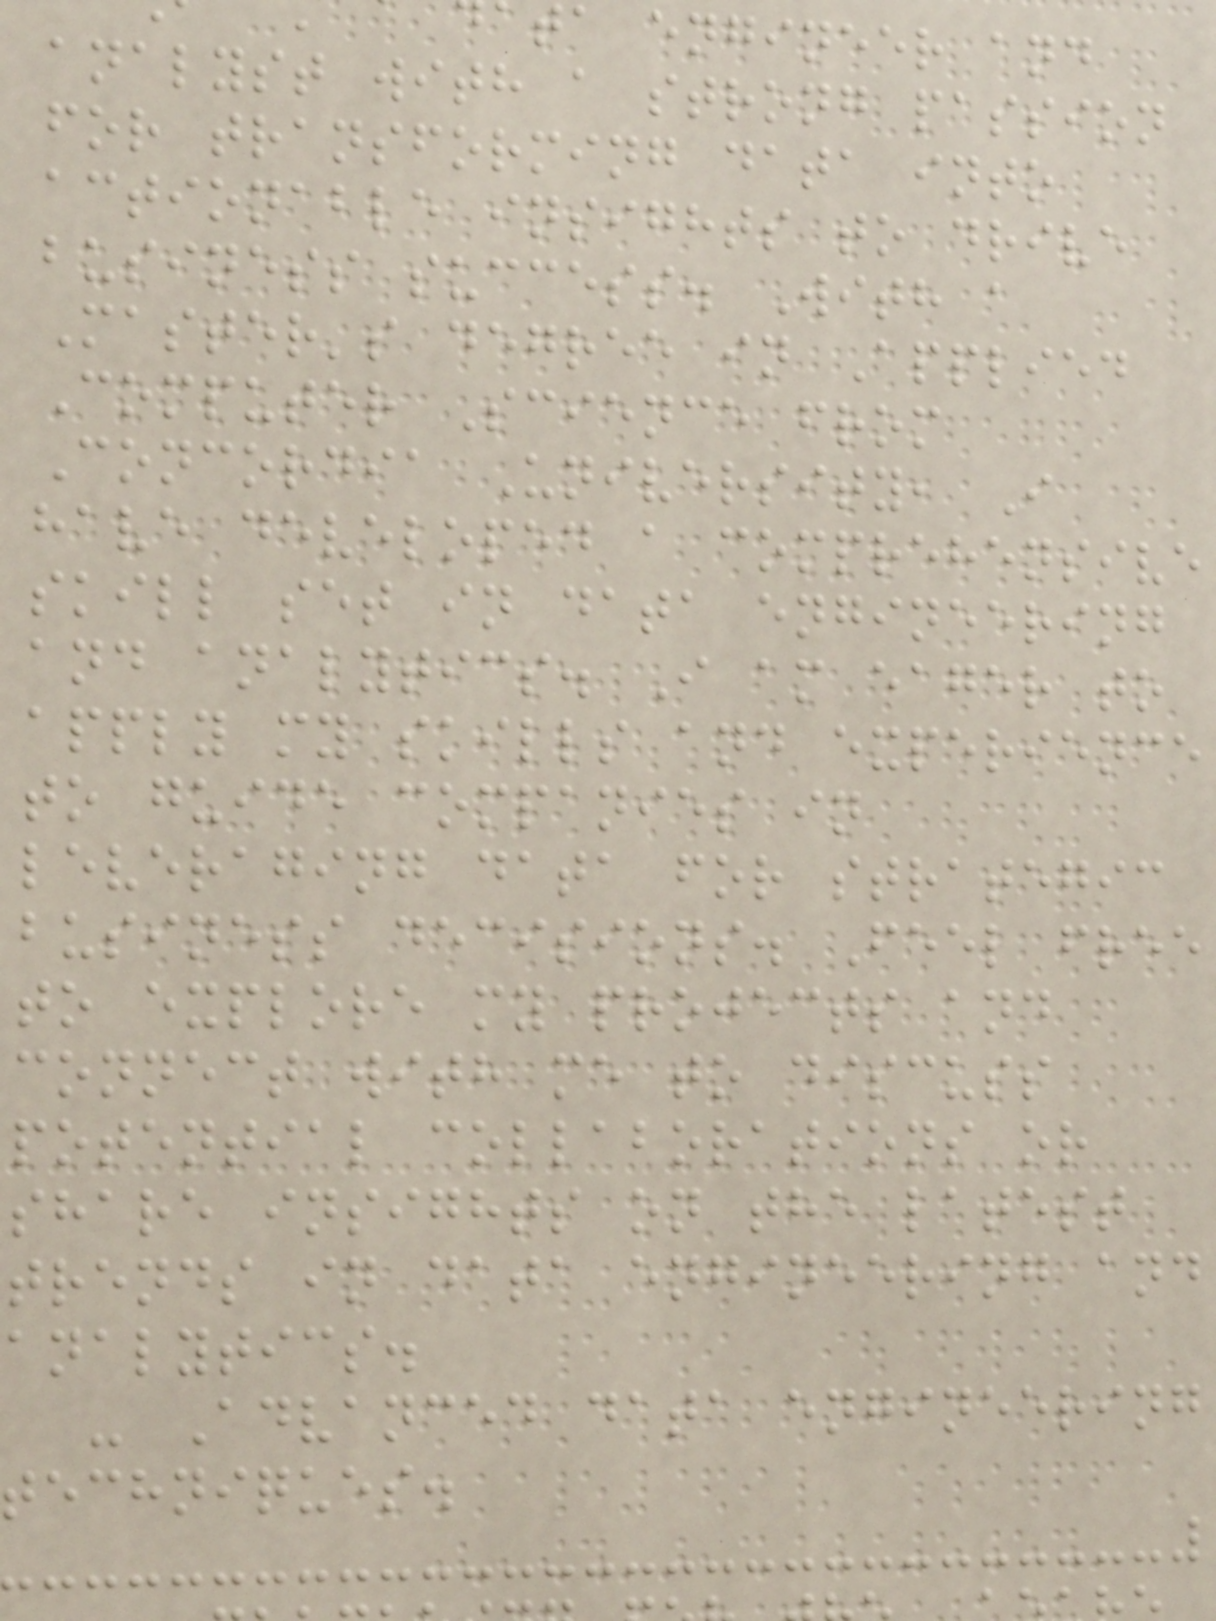ta engineer and
analyst with a strong passion
for transforming data into
actionable insights to drive
business success. With a
Master's degree in Applied
Computer Science from
Concordia University, I
have developed a comprehensive
skill set in data engineering
and analytics. I am eager to
apply my skills and experience
to guide companies in
leveraging data for strategic
business decisions. Feel free
to explore my projects and
connect with me to discuss
potential collaborations or
share insights on the latest
trends in data engineering and
analytics.
- Advanced data engineering
techniques.
